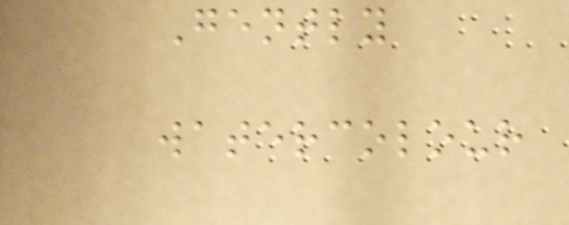Gently
watercolour
